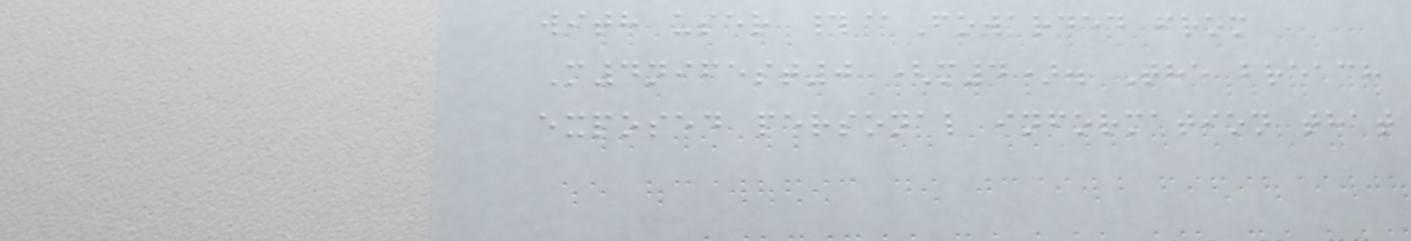with user #@Fowarded from
M4nifest0 (m4). The breach
exposed personal information that
